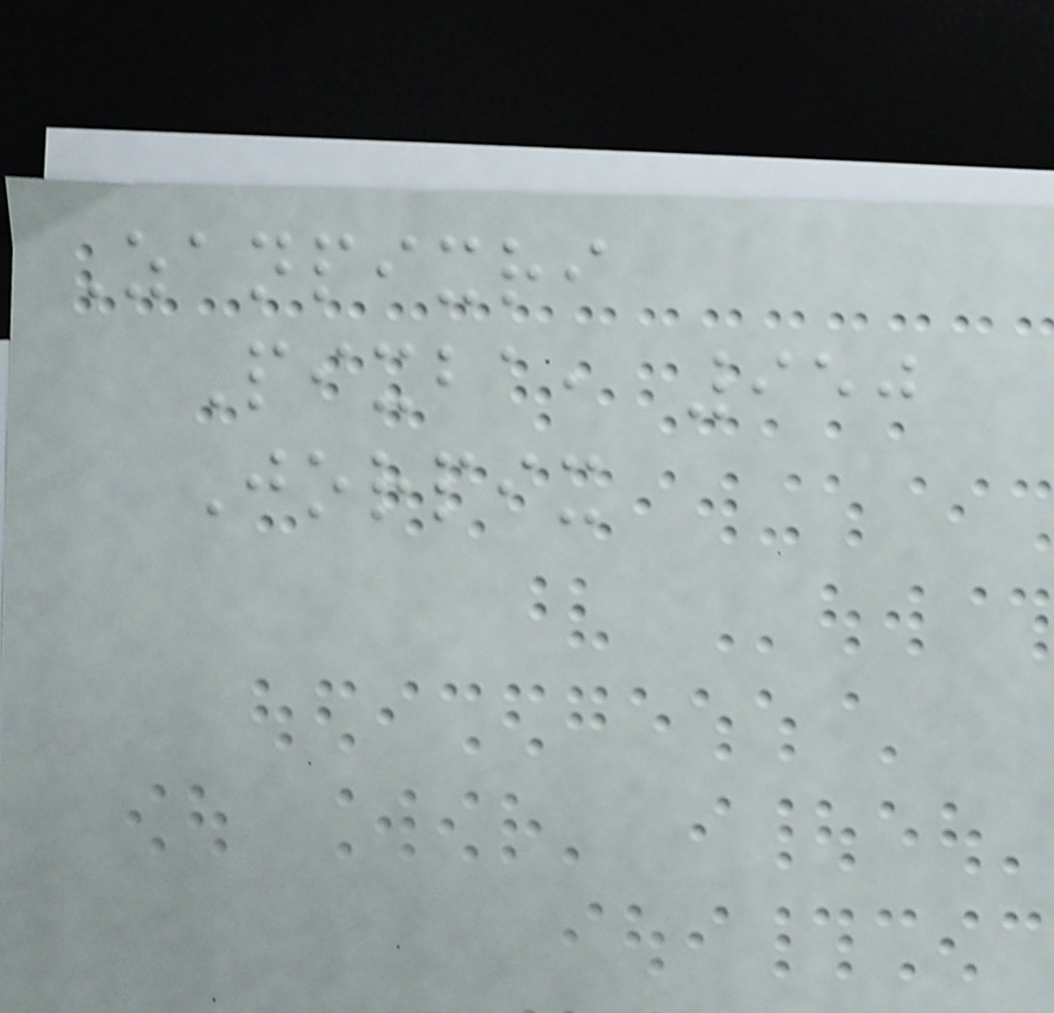Zanpixri
Pixba, 950
Jorpix
